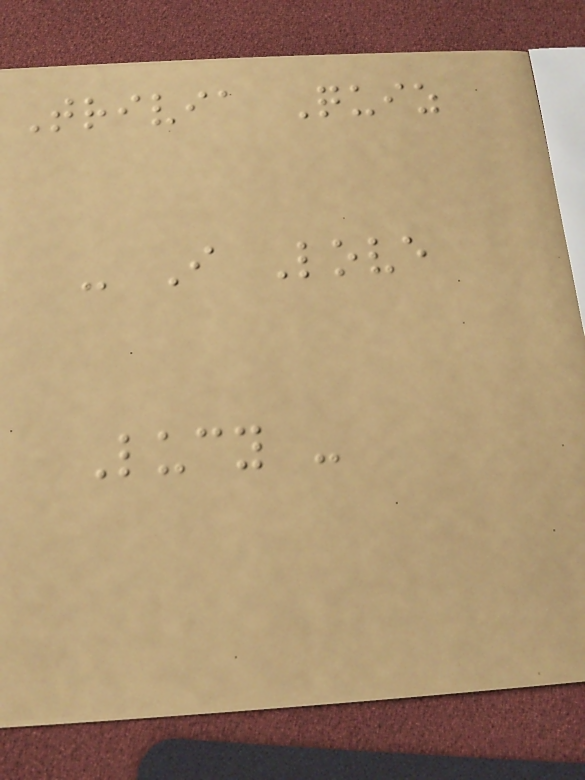Trivia Quiz
- I Love
Lucy -
